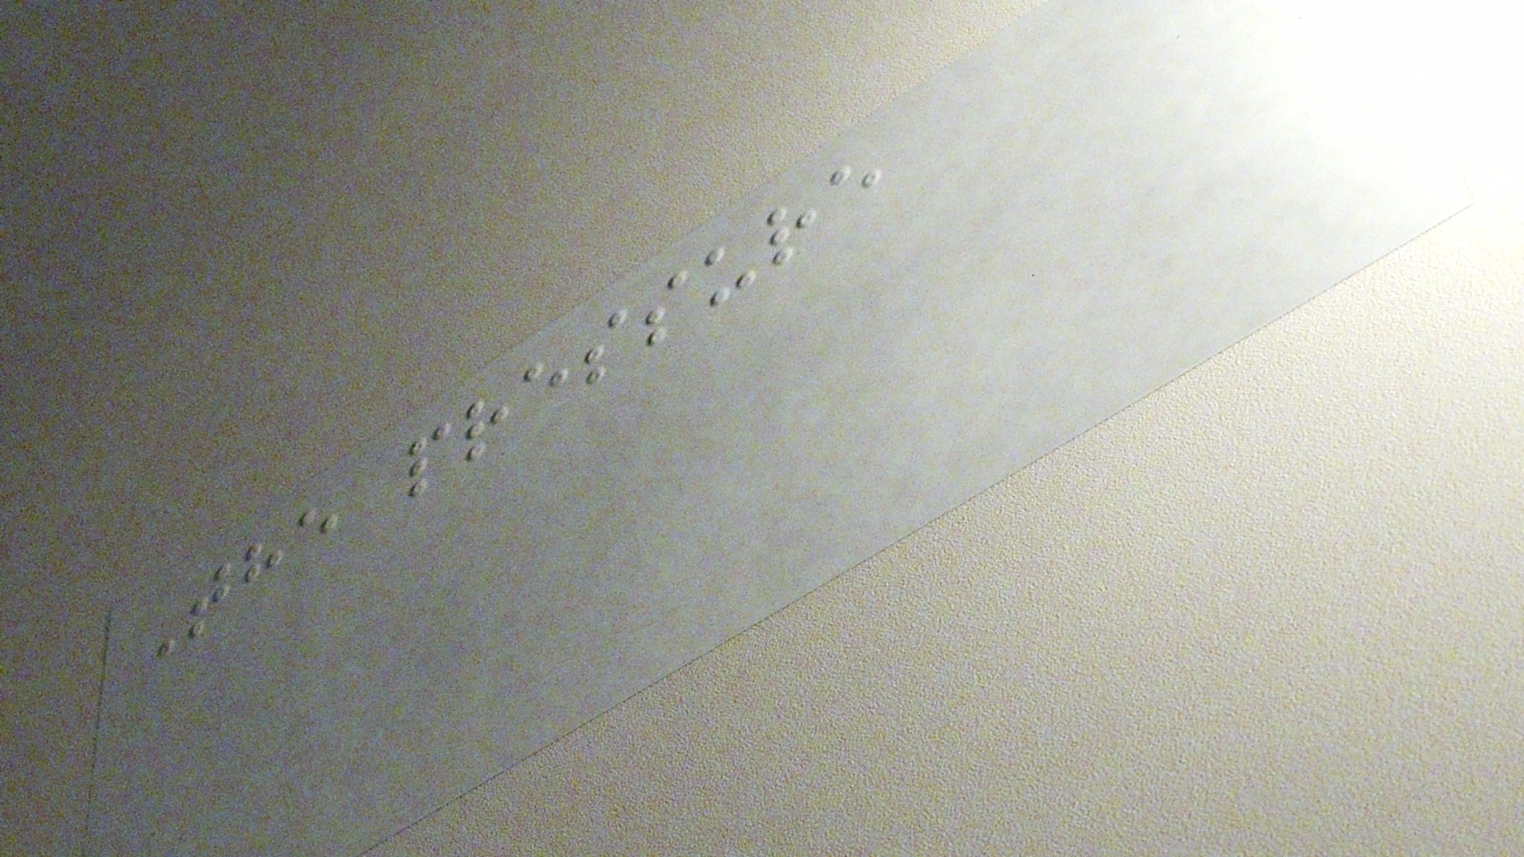The pressure
